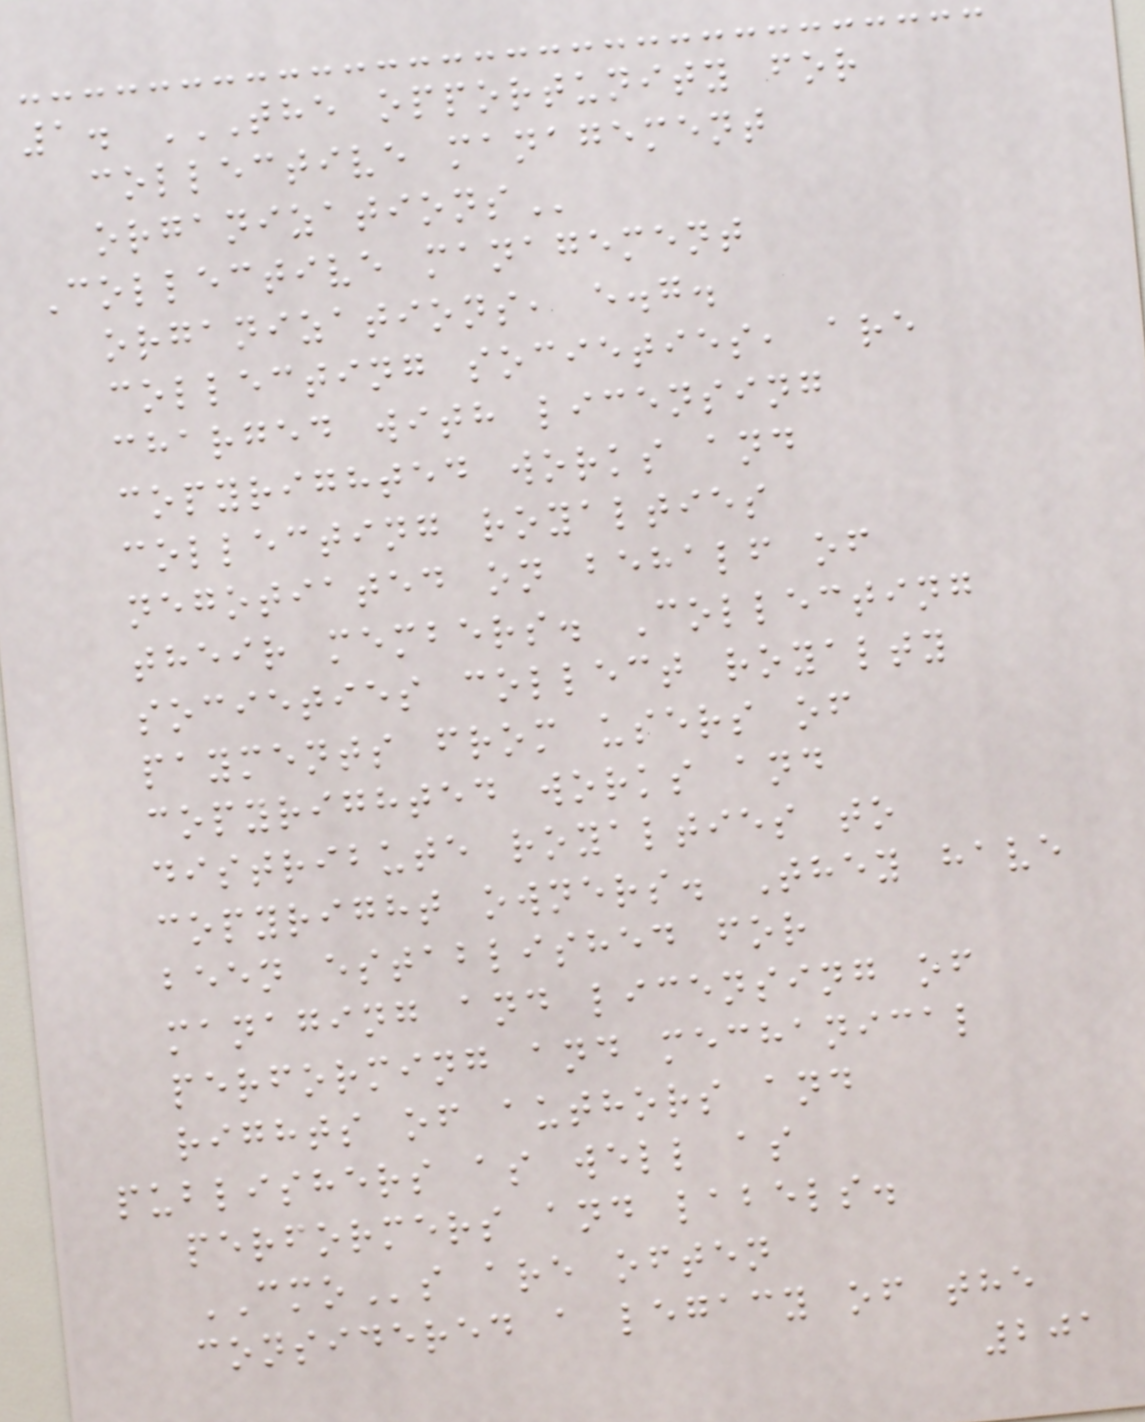1. THE OPPORTUNITY FOR
COLLECTIVE MANAGEMENT
ORGANIZATIONS
Collective management
organizations, e.g.
collecting societies, are
charged with licensing
copyrighted works and
collecting royalties
negotiated on behalf of
their members. Collecting
societies collect royalty
payments from users of
copyrighted works and
distribute royalties to
copyright owners. They have
been established for
managing and licensing of
performing and mechanical
rights of authors and
publishers as well as
performers and labels.
CMOs are often
considered a legacy of the
201
